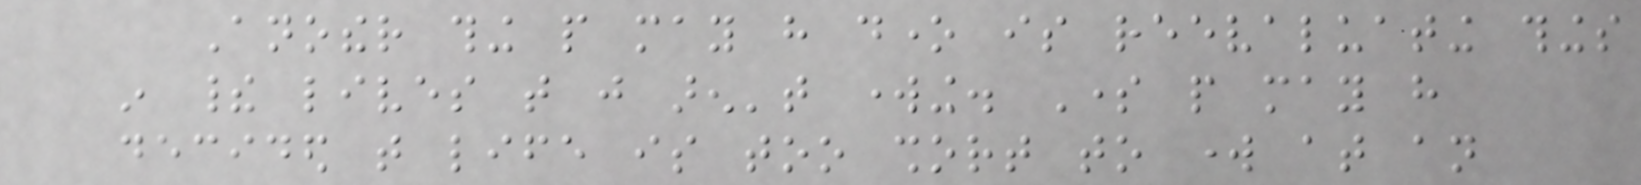Another thing people may have done is reevaluating things
in their lives that just aren't working. Some people may have
decided that life is too short to work at an
